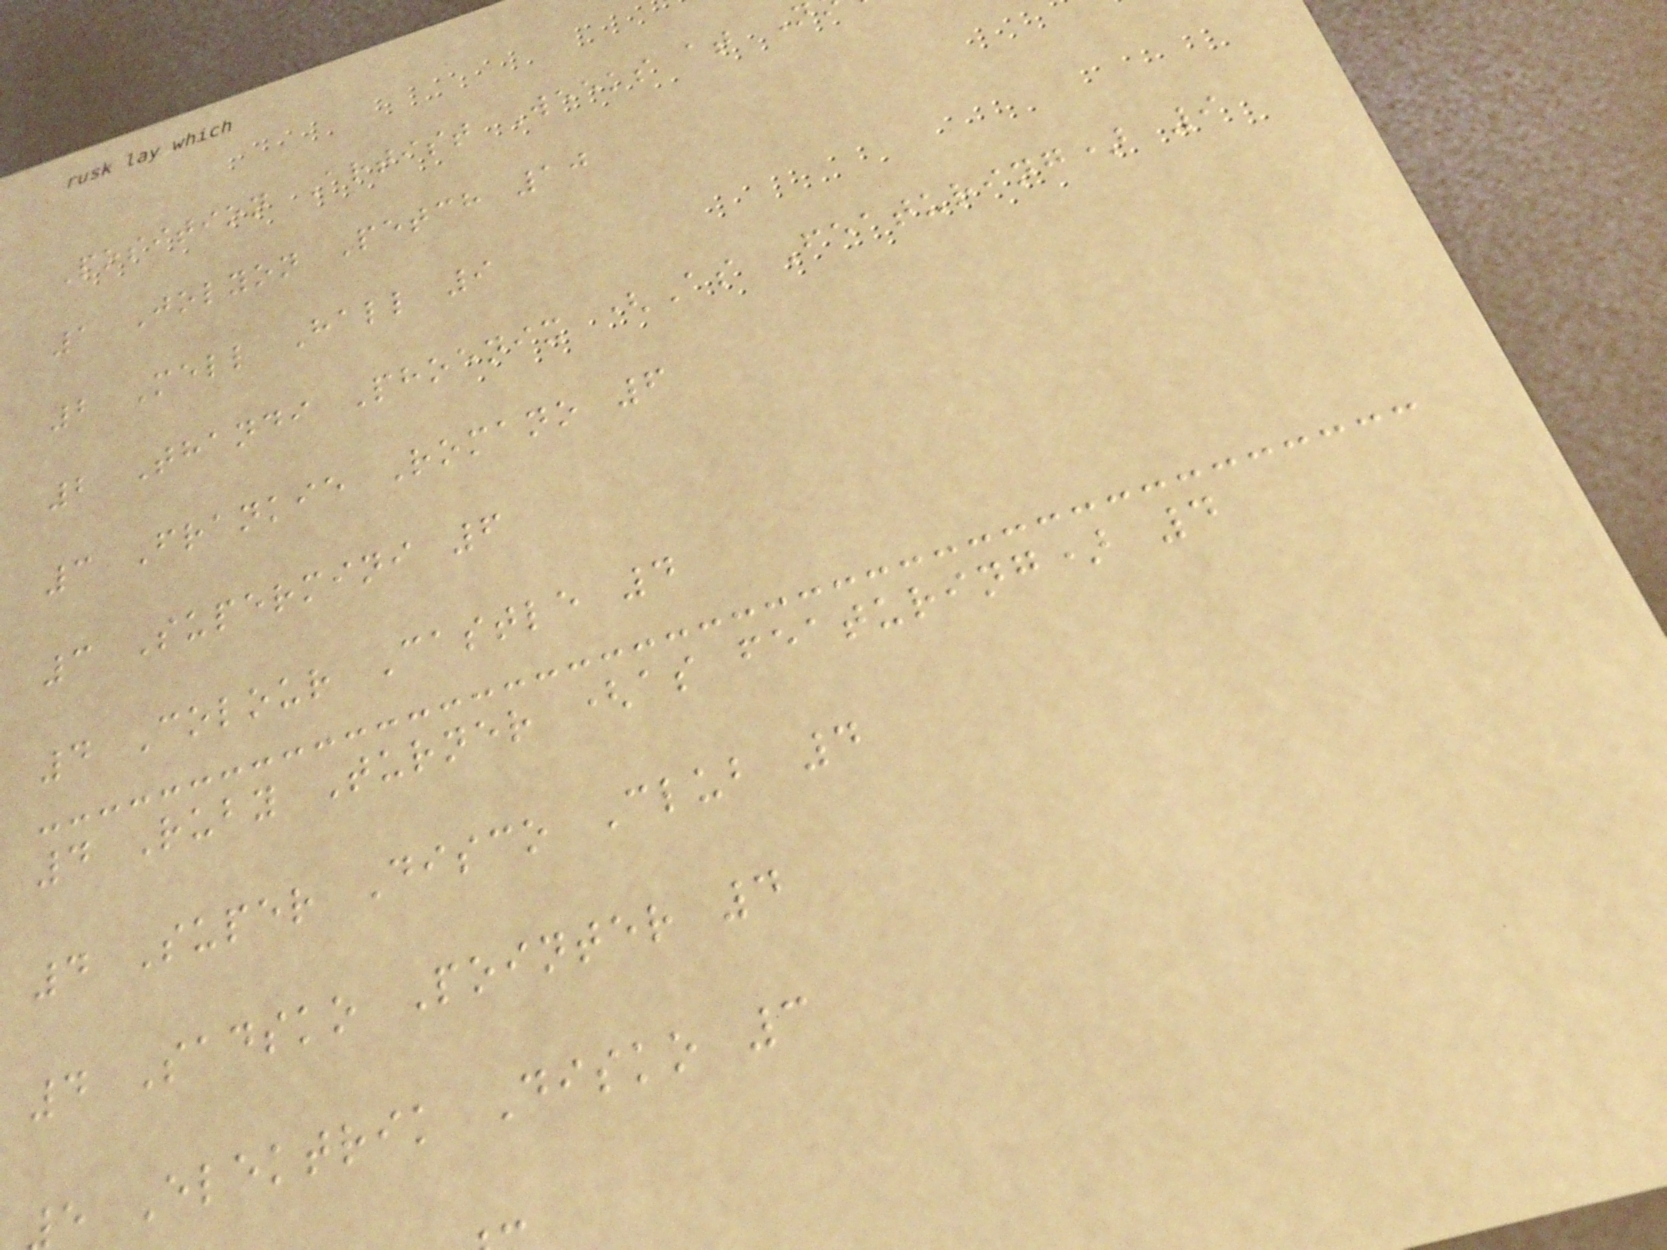Position Artist Weeks at
1 Jolyon Petch 10
2 Mell Hall 9
2 Thandi Phoenix (As Featuring) 9
3 Frankie Romano 6
3 Supermini 6
4 Colour Castle 4
4 Ruby Turner (as featuring) 4
4 Super Disco Club 4
4 Sadsko Pointer 4
e Elektrik Disko 3
